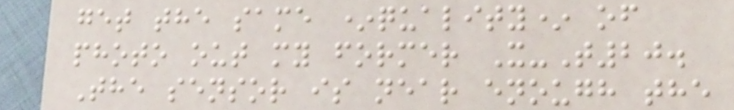get the same *quality* of
photo out my former X-T20.
The sensor is near enough the
